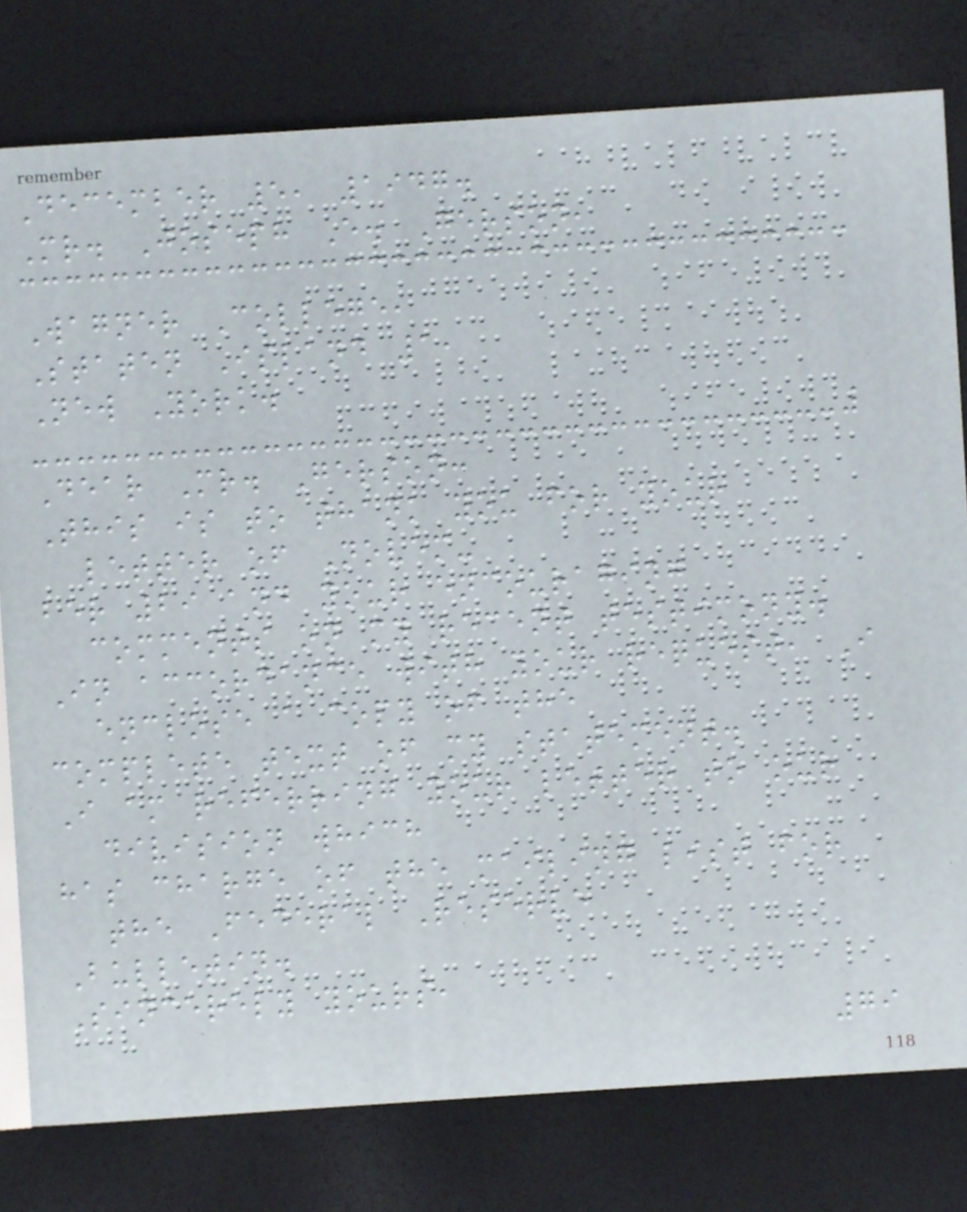December 5, 1947.
Mr. Joseph E. Gerson,
Wagner College,
Staten Island 1,
New York.
Dear Mr. Gerson:
This is to thank you for your
letter of Novem-
ber 29 and your encouraging
comments on my recent testimony.
In accordance with your request, I
enclose a copy of the
complete text of my statement.
I am referring your letter to our
division which
has charge of the mailing list for
the Federal Reserve
Bulletin.
Sincerely yours,
79
